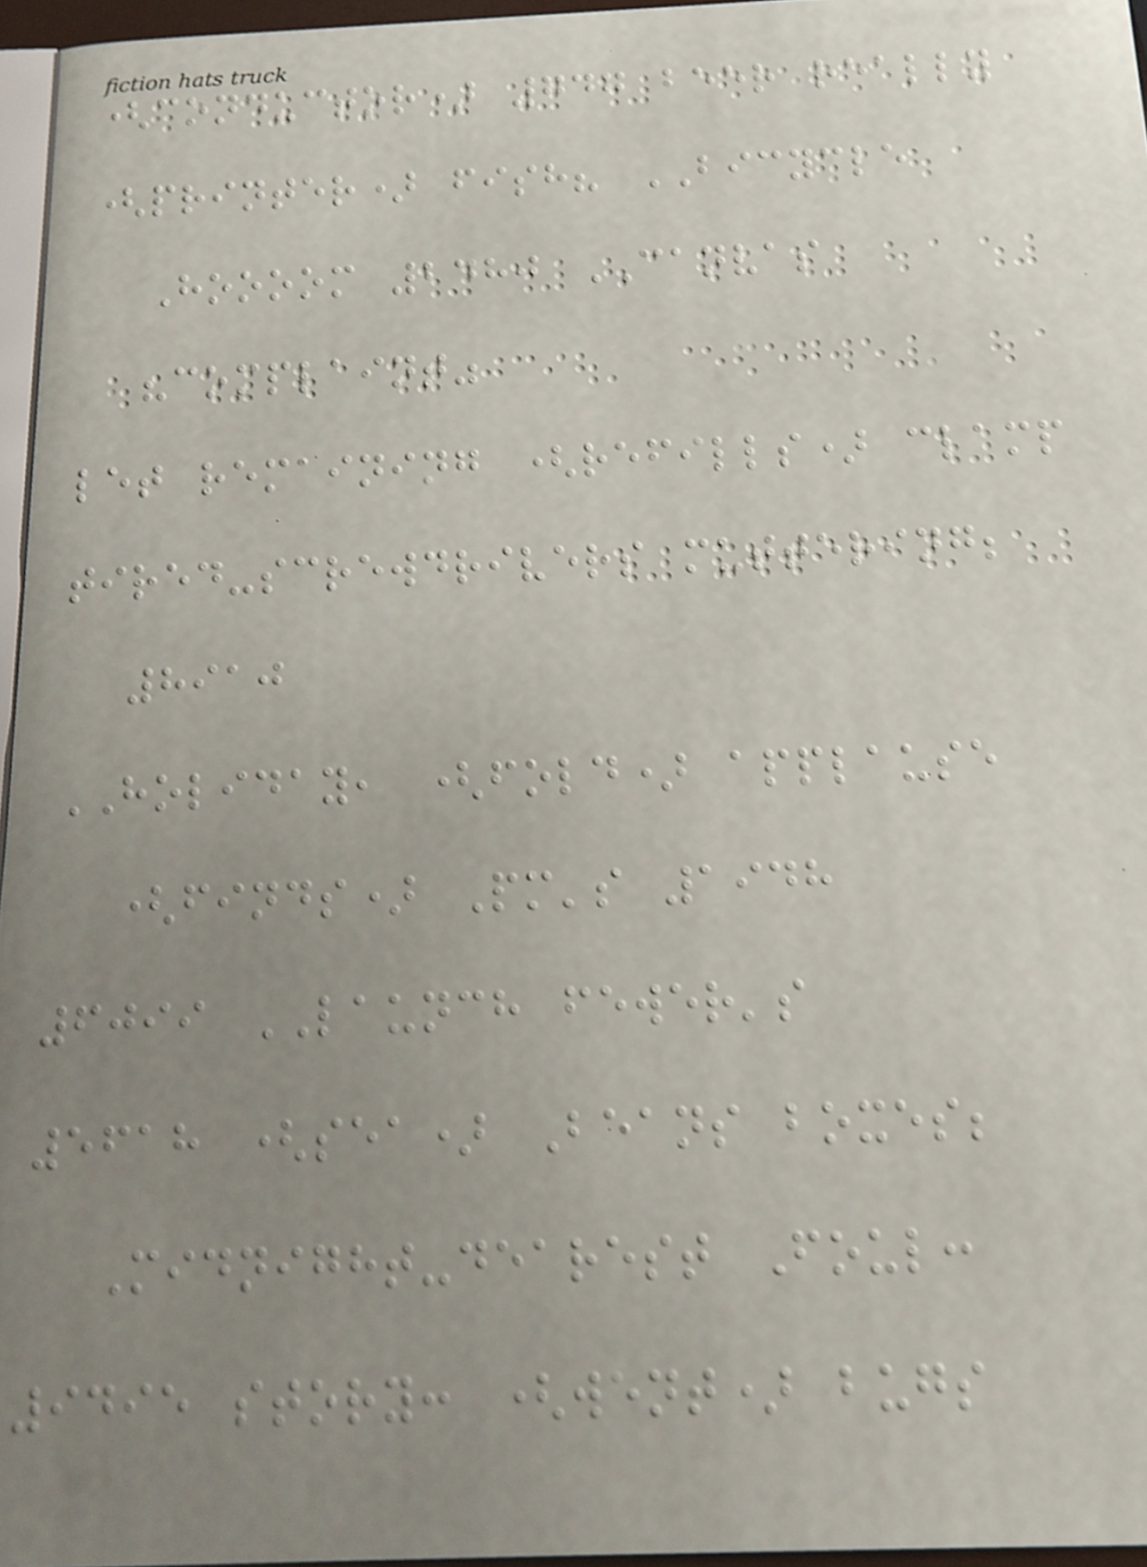(conductor) 747 beer really
(printer) fish? BICYCLE
Hoooom 2480 CANVAS
"complaint"
let remaining (refills) clamp
tired-screwdrivers muttering;
8910
HOLIDAY, (fold) applause
(finds) Pm's 1948
6099 LAUNCH fewer's
5618 (sea) Beans boxes;
Midnight-dearest Foul:
9495 story: (went) bugs
